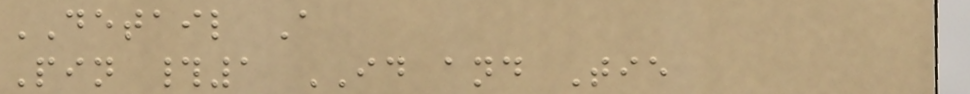DETAIL A
Pin #1 ID and Tie
